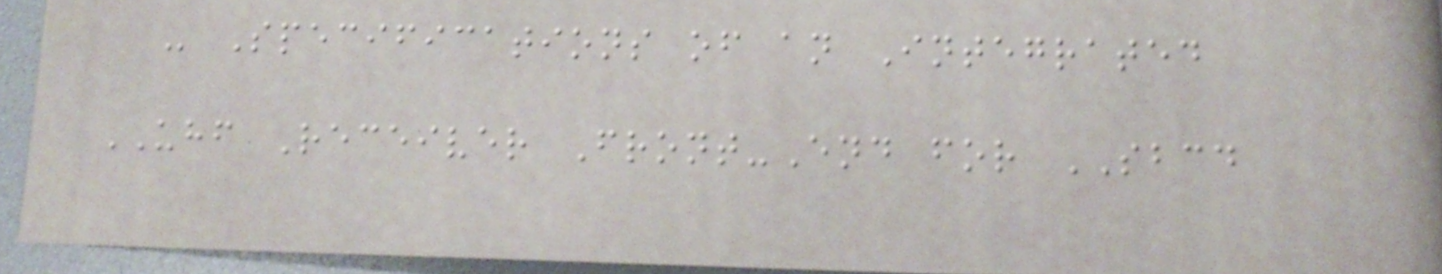- Specifications of an Integrated
UHF Receiver Front-End for SBCD
